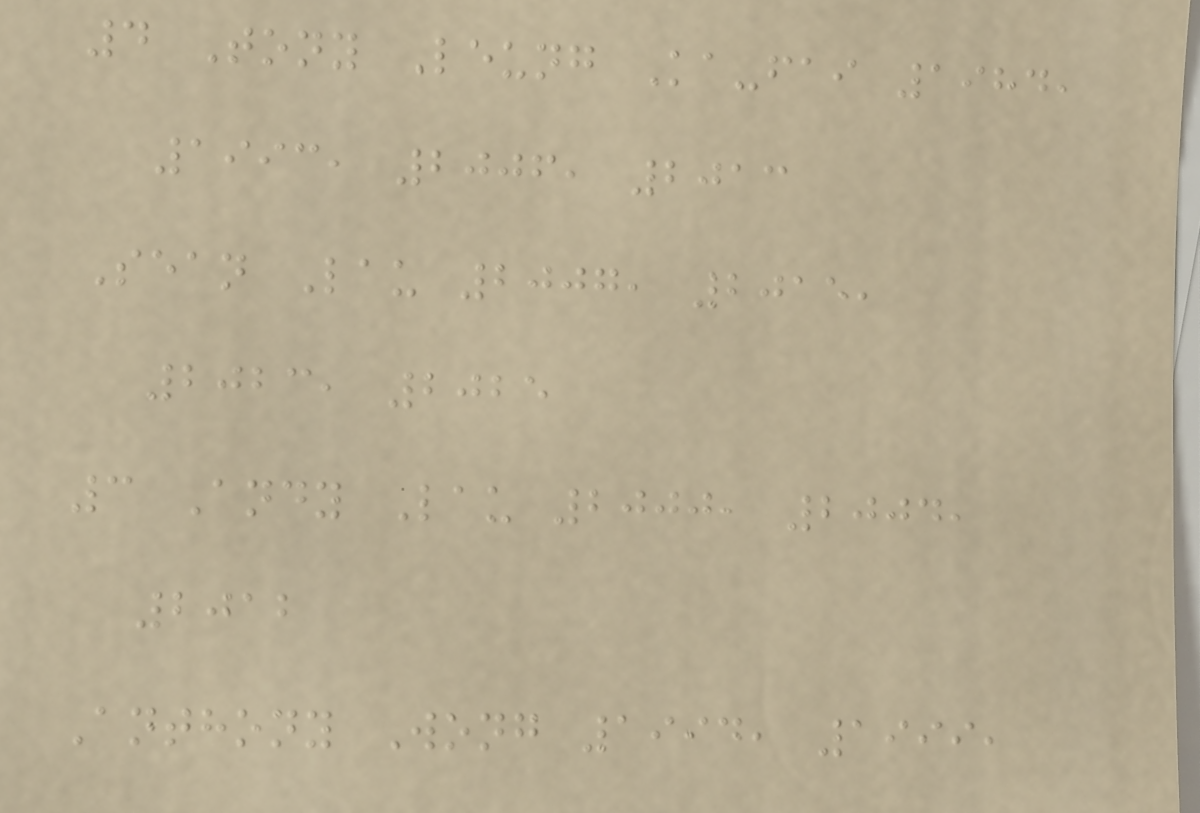4 Tony Leung Ka-fai 1984,
1993, 2006, 2013
Sean Lau 2007, 2015,
2023, 2025
3 Andy Lau 2000, 2004,
2012
Anthony Wong 1994, 1999,
